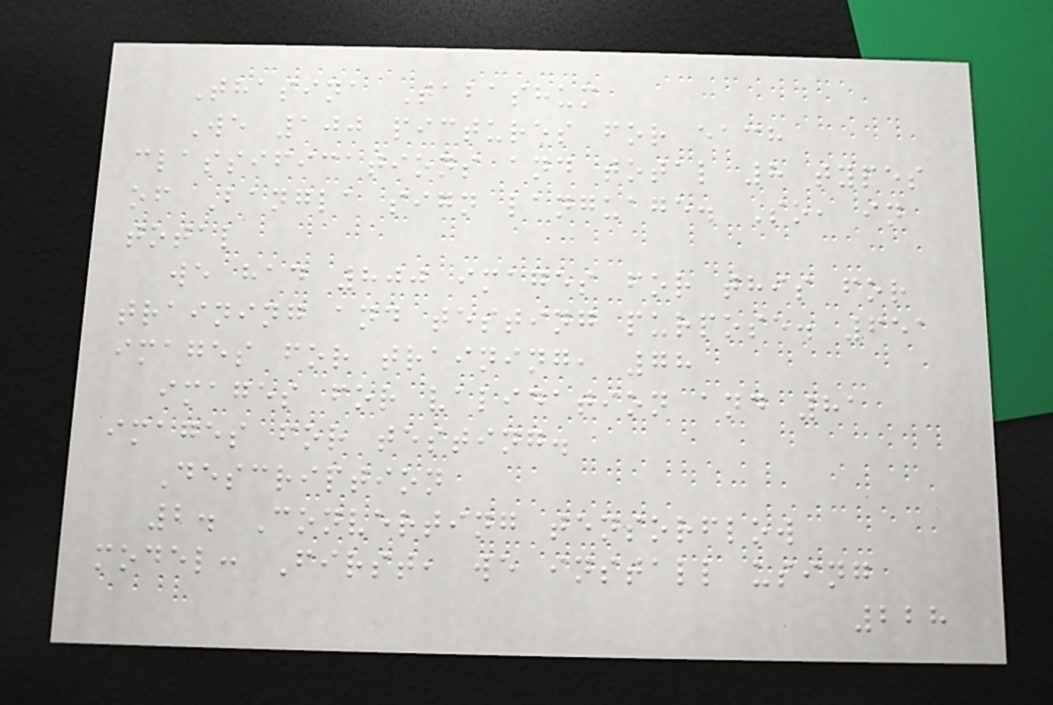Thasina Tabashum
We 100 pictures for each
classifications and total 8 types
of Bangla sign language. So, in
total
we had 800 images for this for
training and testing purpose. 651
images for training, 78
images for validation and 81
images for testing.
Description
2. Converting tensorflow
model: First, we install using
228
